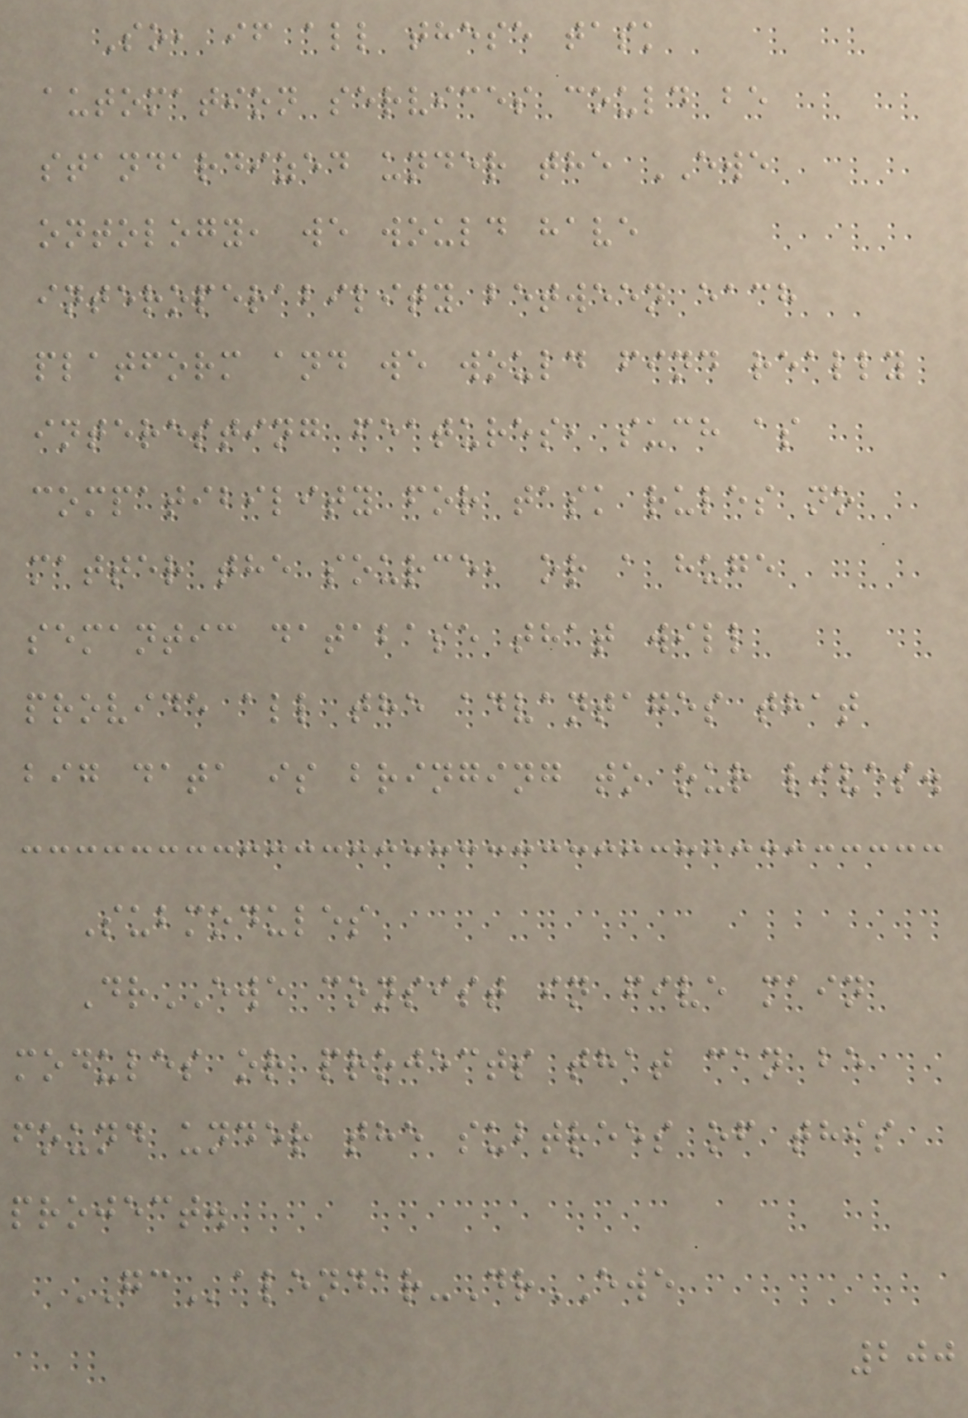So, if all these task
automation services could be
standardized under the EWE
ontology, we would have
interoperability between each
platform and we would find really
interesting features, such as
compatibility for task rules no
matter the source, or a huge
semantic database that will
provide all the advantages that
big data is bringing to our lives.
Submodules
DrEWE consist in five main
modules or projects that can be
found under the subtrees of this
project.
GCalendar-DrEWE
200
